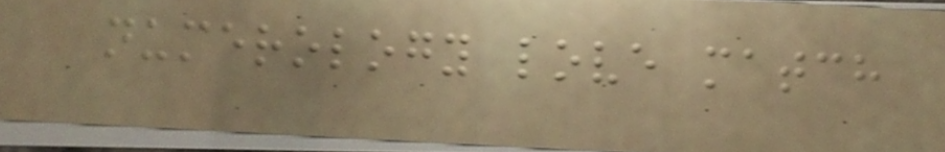numerology love match
